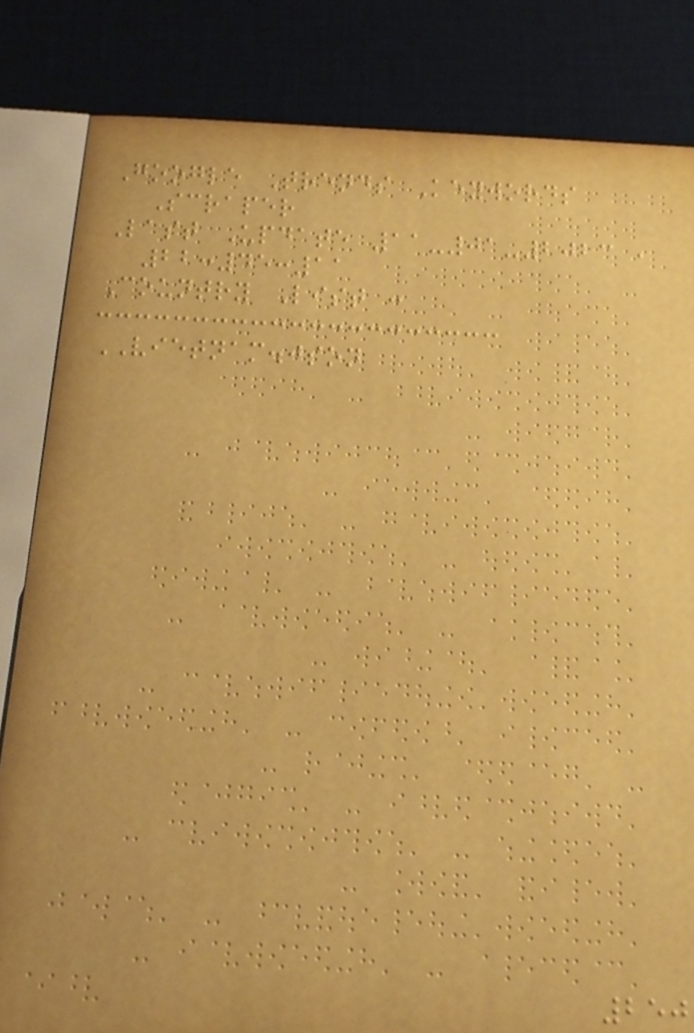Google Trends Keywords
Scraper
Last Update 11-01-2023 ,
22:45:11
Country List :
VIETNAM.json
250
